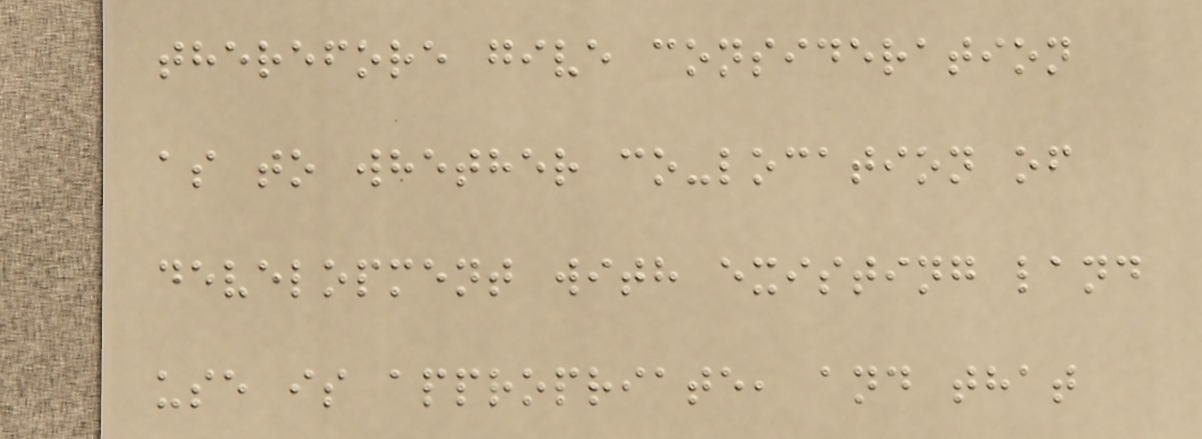therefore give consideration
as to whether co-location of
development with existing land
use is appropriate, and that
